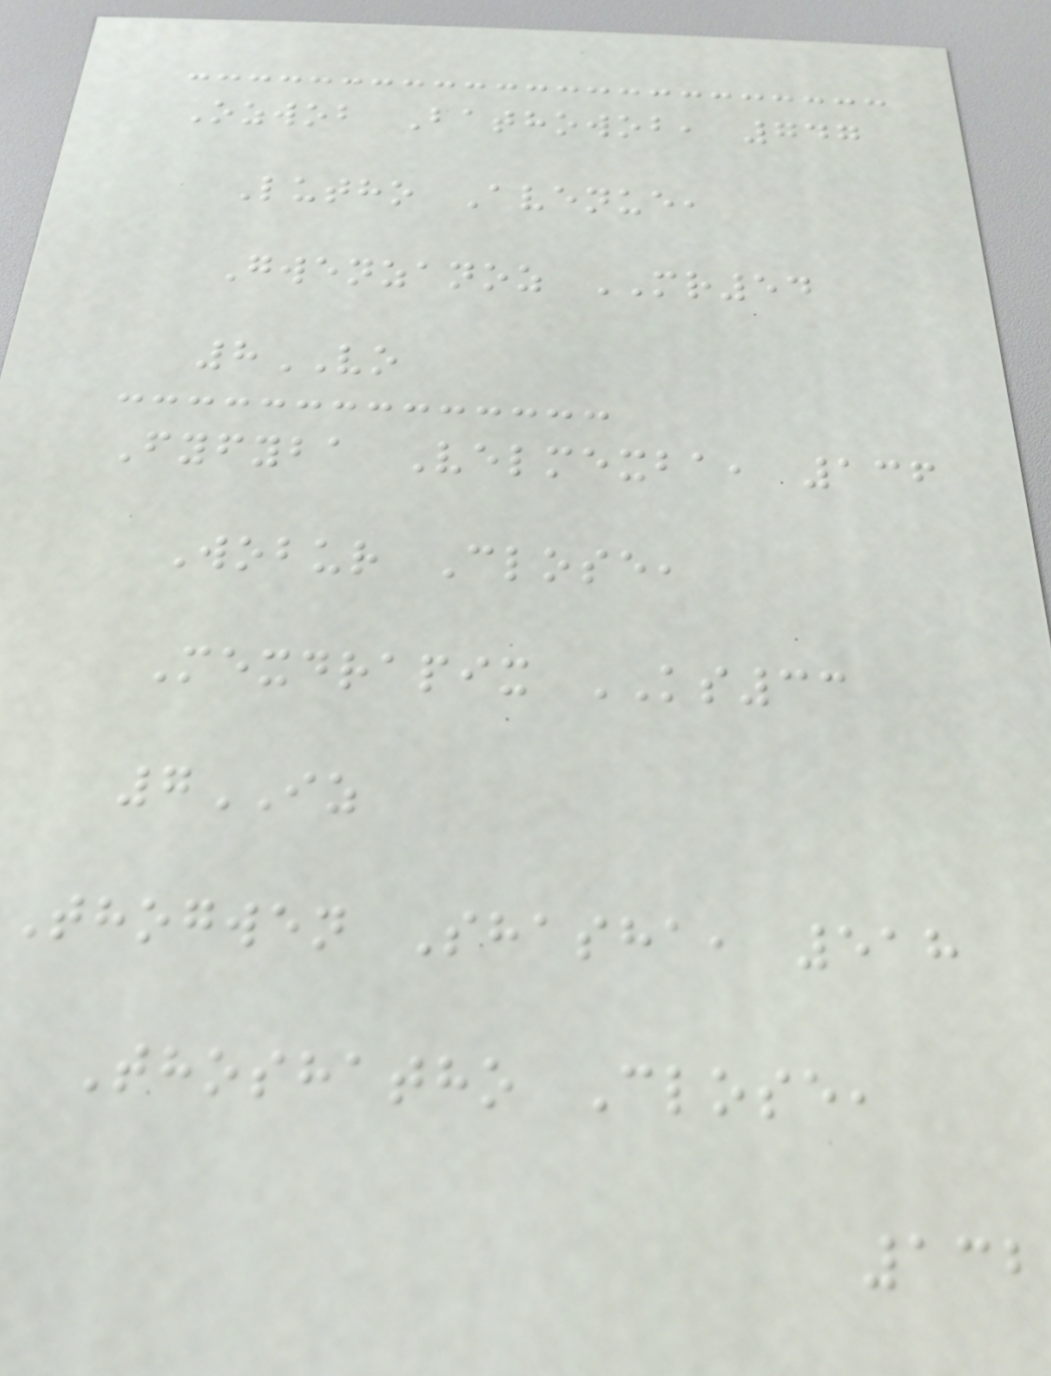Ozwob Bathowob, 747
Lutho Avenue,
Gwenzanoz MR54
8VO
Fyfyba Velmexba, 136
Wobur Close,
Mexdrapix KS33
7IZ
Thogwen Shasha, 518
Thoshatho Close,
132
